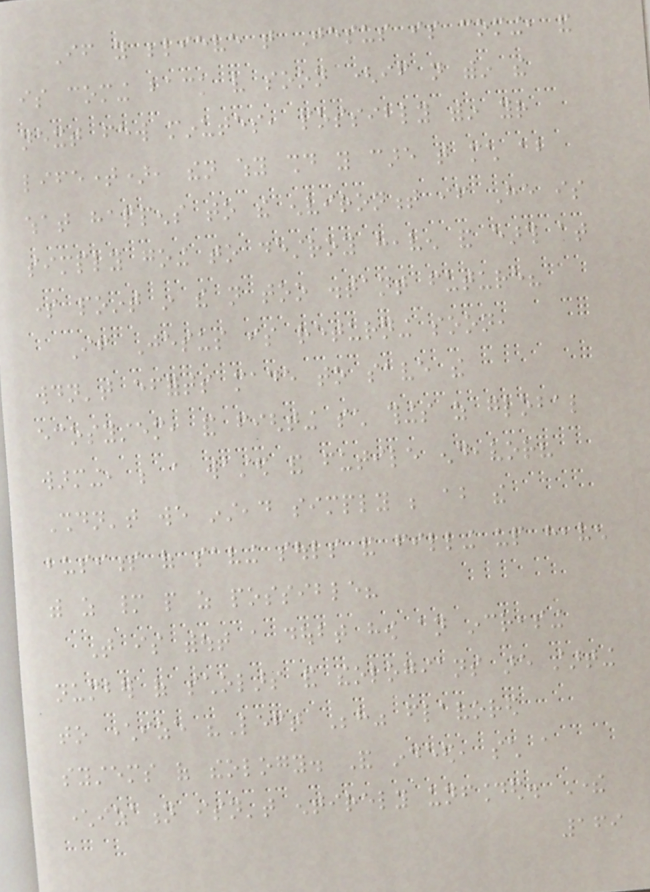If you believe that Jesus is coming, and
is coming back very soon (if not within the
next few minutes, possibly within your
lifetime), then why should you care that much about
what happens to the environment if He is
simply going to destroy heaven and earth at
some point in the not too distant future?
If Jesus is returning soon,
wouldn't efforts made to save the
ecosystem, and fighting such things as global
warming, be a wasted and futile endeavor?
Shouldn't we instead simply be about the
business of saving souls and filling up heaven
with as many people as possible?
That is without a doubt how an increasing
number of scholars and theologians are starting
to characterize "Left Behind" flavored
systems of theology. And indeed, such a
characterization isn't entirely unfounded. There
169
